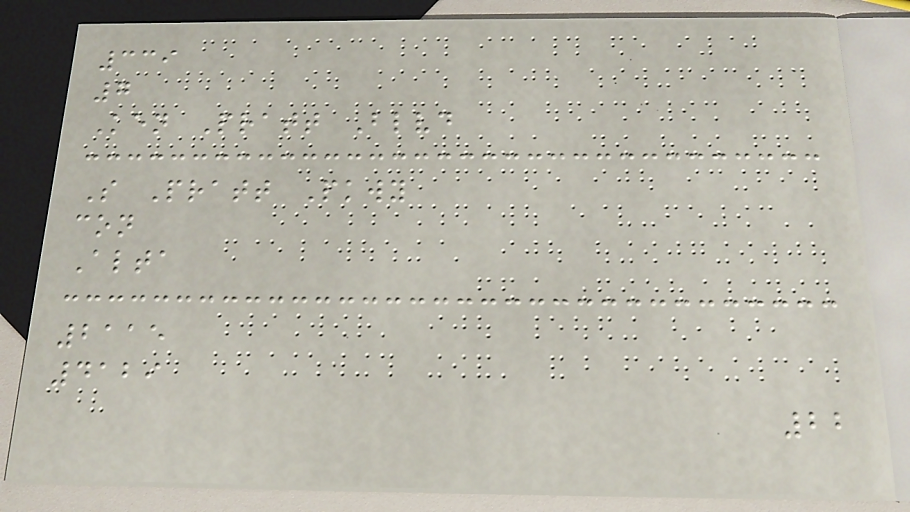339
7
Ken Pratt Blvd
S Pratt Pkwy
con
Alta
2115
4129
22
